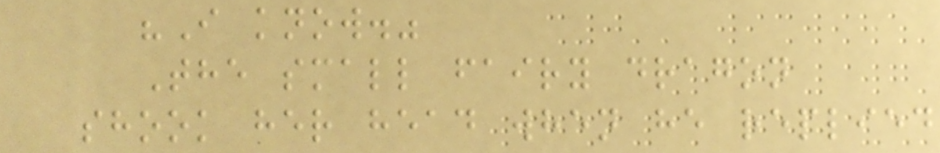"I know."
The small fairy dragon
shook her head when he replied
